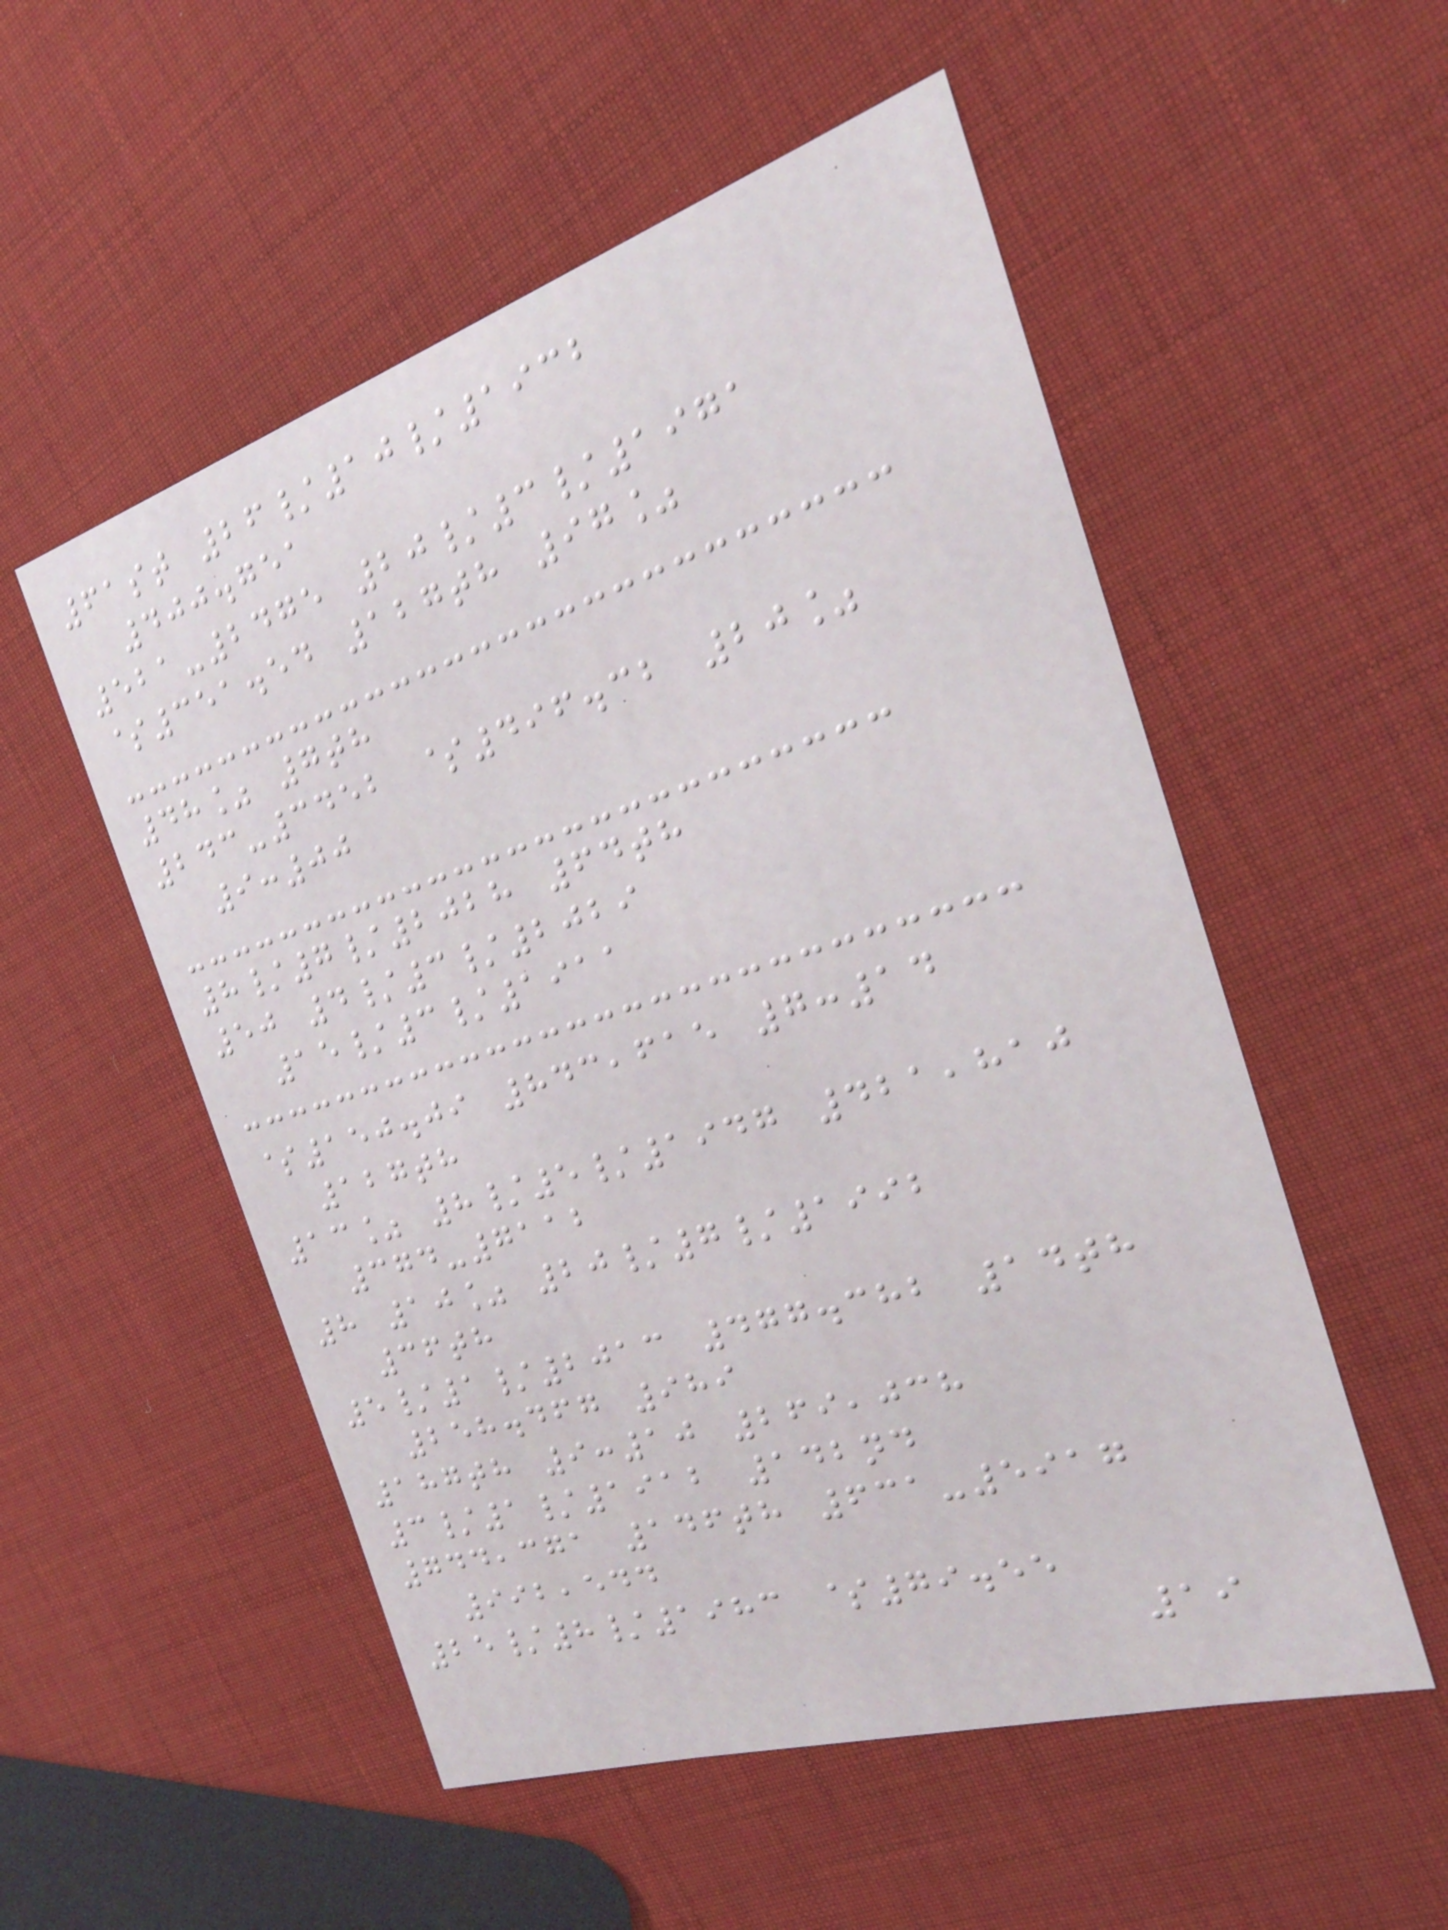61st 26/10/1932
400.751
521-2475 20/3/1971
$351.54 127th 97%
48% 7th
243-3452 $496.32 20%
9:00
8/7/2028 64th
50 4/3/2029
15/3/1911
$150.09 843,615 7:14
127th
13% 8/5/1947 421,810
374-7112
8 10% 20/7/1992
36th
5/1/2013 477.382 14th
258.467 989
187th 9:10 269,038
3/1/1912 142nd
744,371 146th 631-5917
992,544
25/8/1983 $79.55
19
